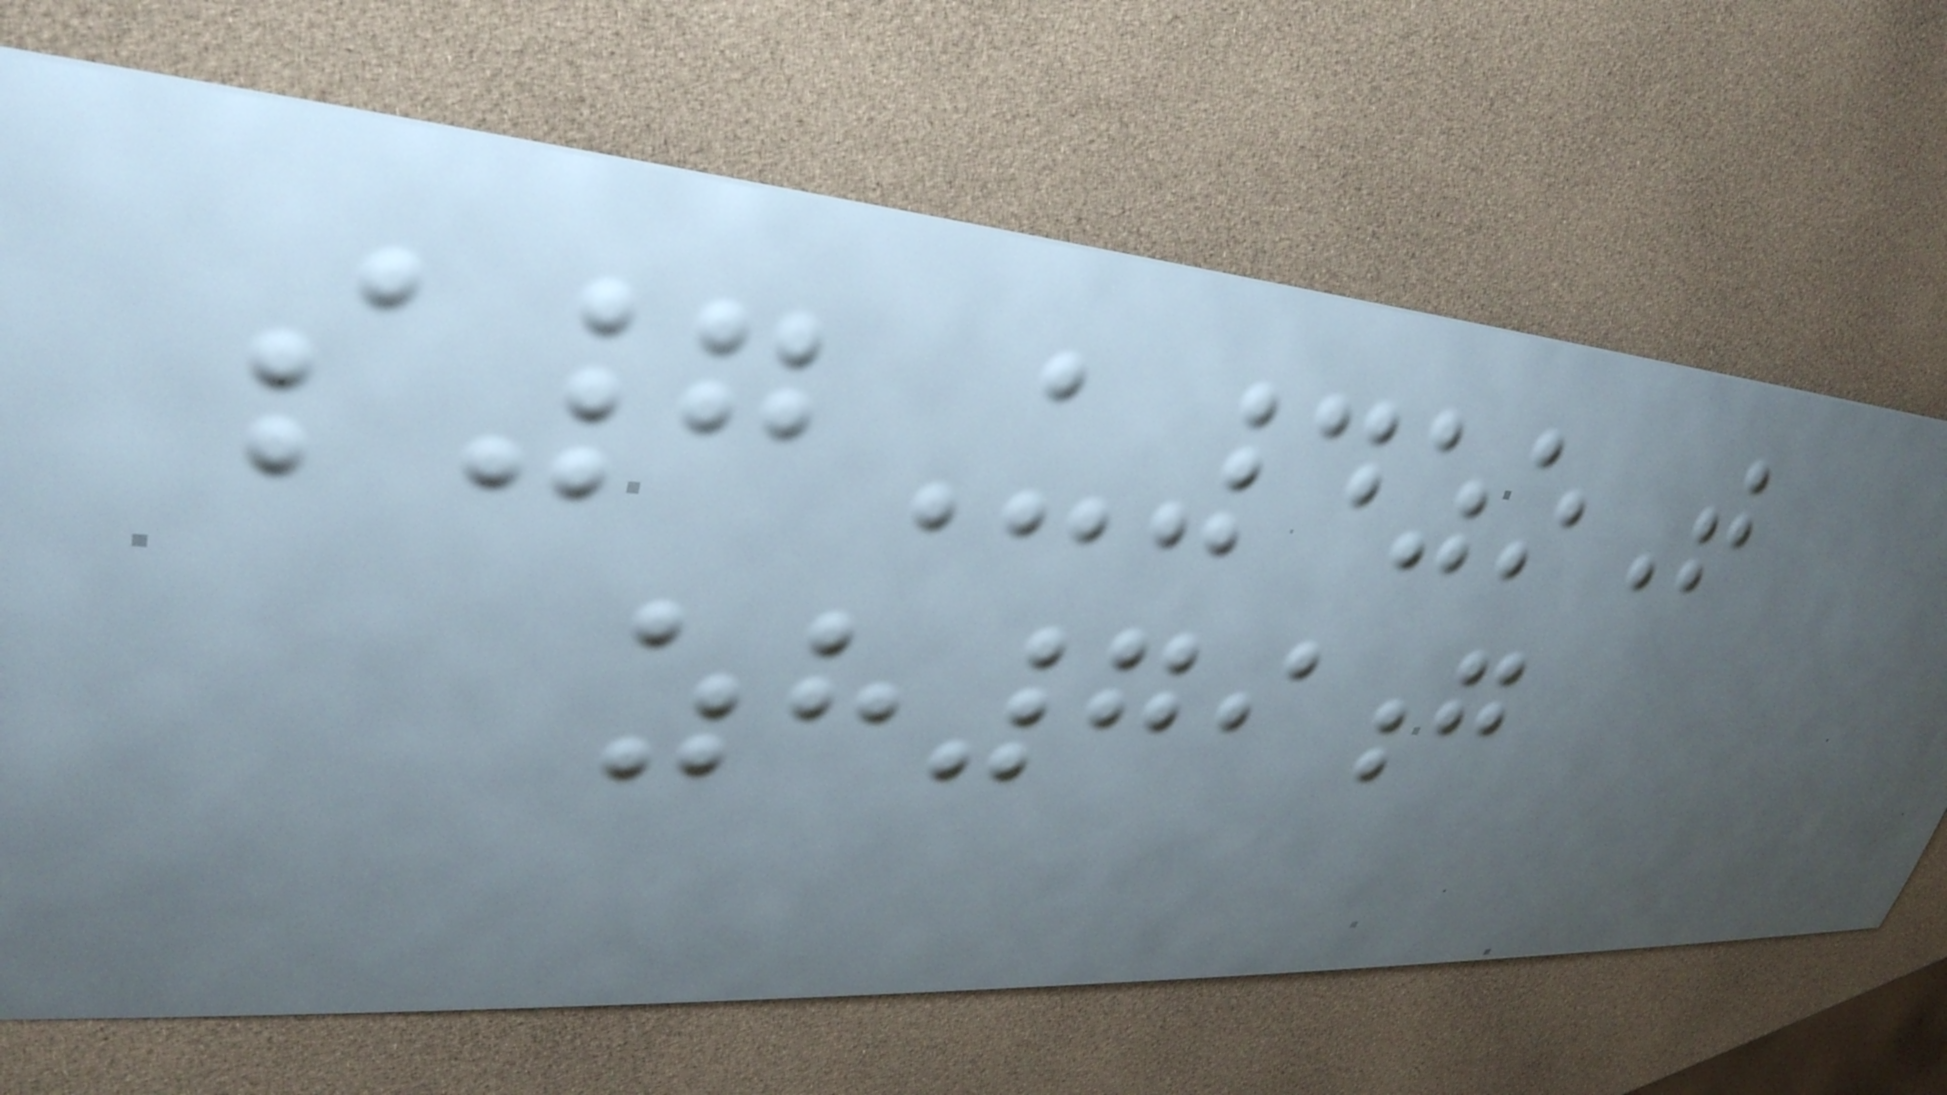s7U4zoT
zh79g
